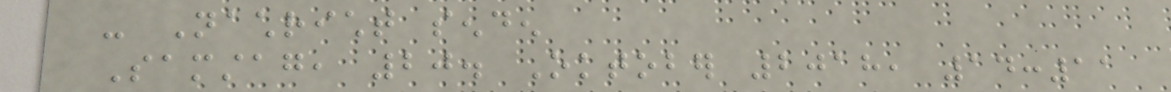- Nachricht senden
Samstag, 20. Oktober 2018, 14:11
